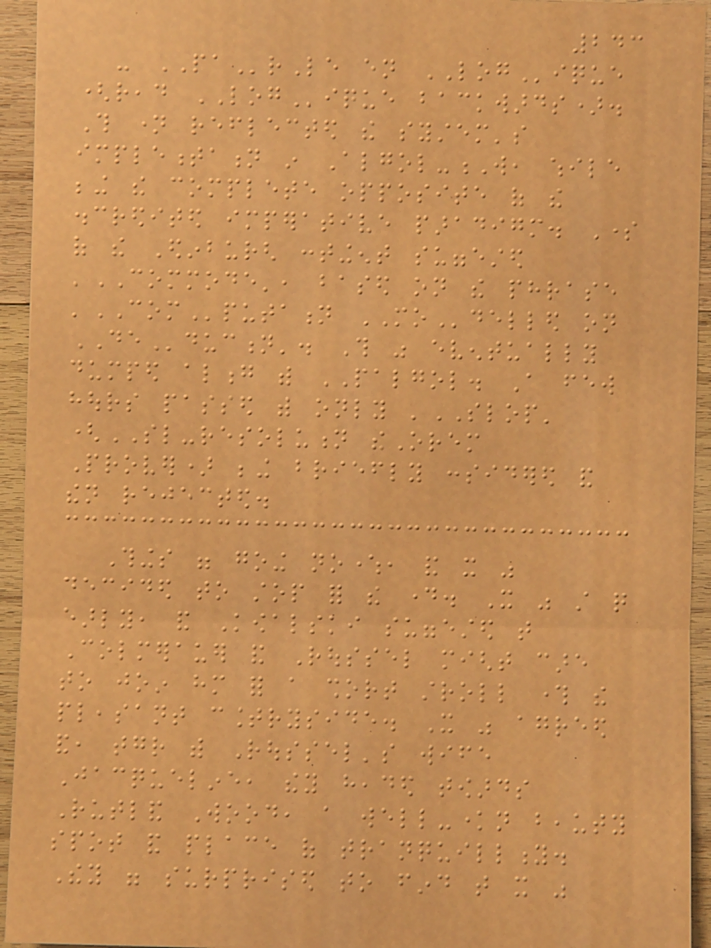243
- PArLe en LOGique
(read LOGique backwards).
This name reflected the system's
implementation in Algol-W, while
being the complete opposite of the
discredited imperative paradigm. Some
of the Edinburgh contingent suggested
'COMMODE', based on the phrase
'COMputation MOdelled on
DEduction'. This was eventually
dumped along with PALGOL. A few
hours passed with only 'SLOP'
(SL-resolution theOrem
Prover) being briefly considered and
then rejected.
Things were going nowhere, and it was
decided to stop for the day. It was still quite
early, and Kowalski suggested that
Colmerauer and Roussel might care
to join him for a short stroll through the
pleasant countryside. It was agreed
and, together with Roussel's wife
Jacqueline, they headed towards
Rutland Wood, a well-known beauty
spot and place of tranquillity.
They were surprised to find that it was
